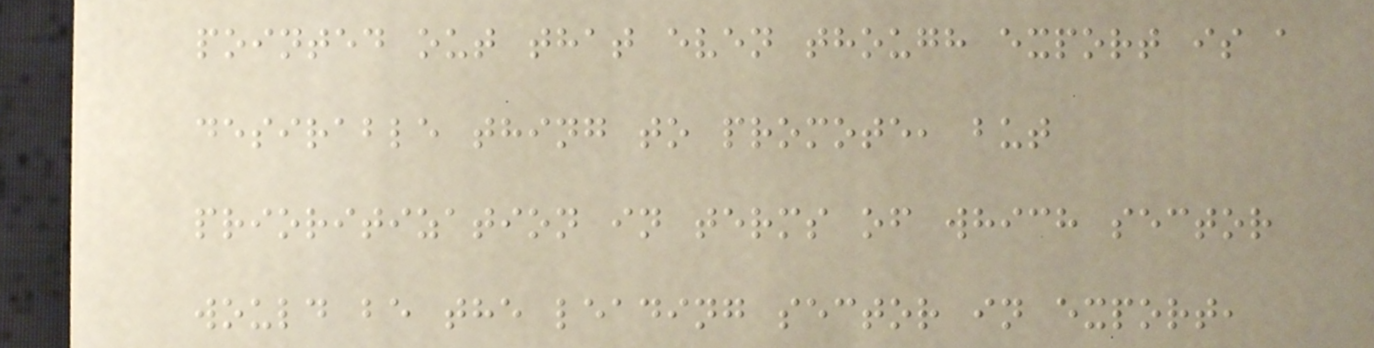pointed out that even though export is a
desirable thing to promote, but
prioritization in terms of which sector
would be the leading sector in export,
